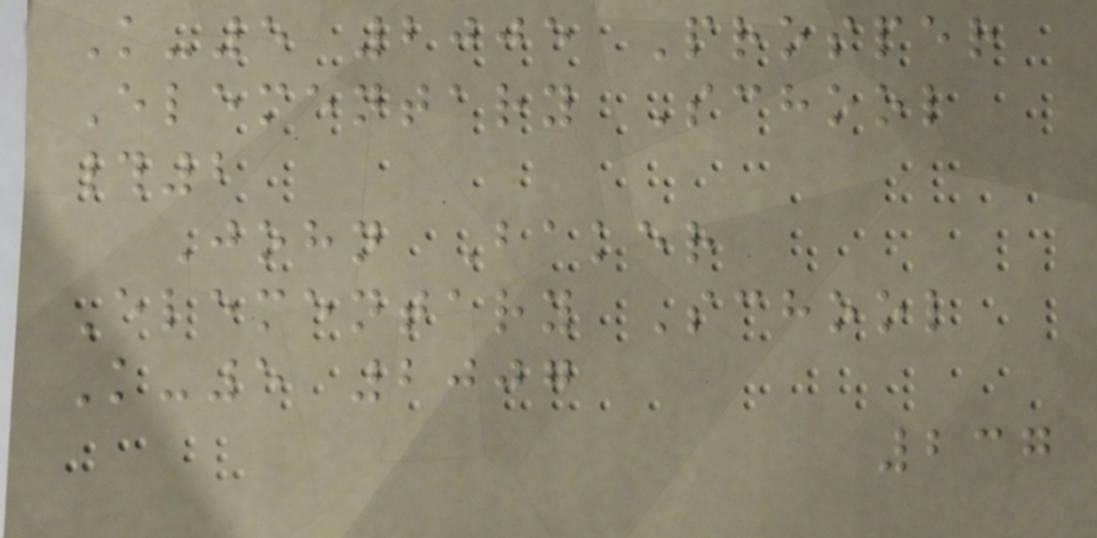K-5 2005 Prosper
Elementary School
#2
John Baker
Elementary School
K-5 2007
237
